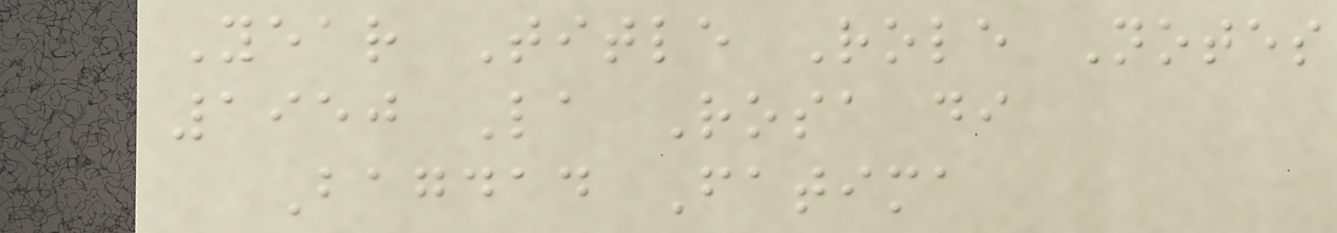Year Title Role Notes
1950 La Rosa di
Bagdad Fatima
